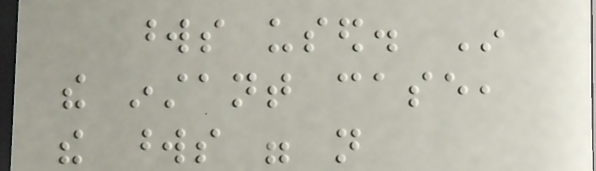words used. In
the instant case,
the words were not
